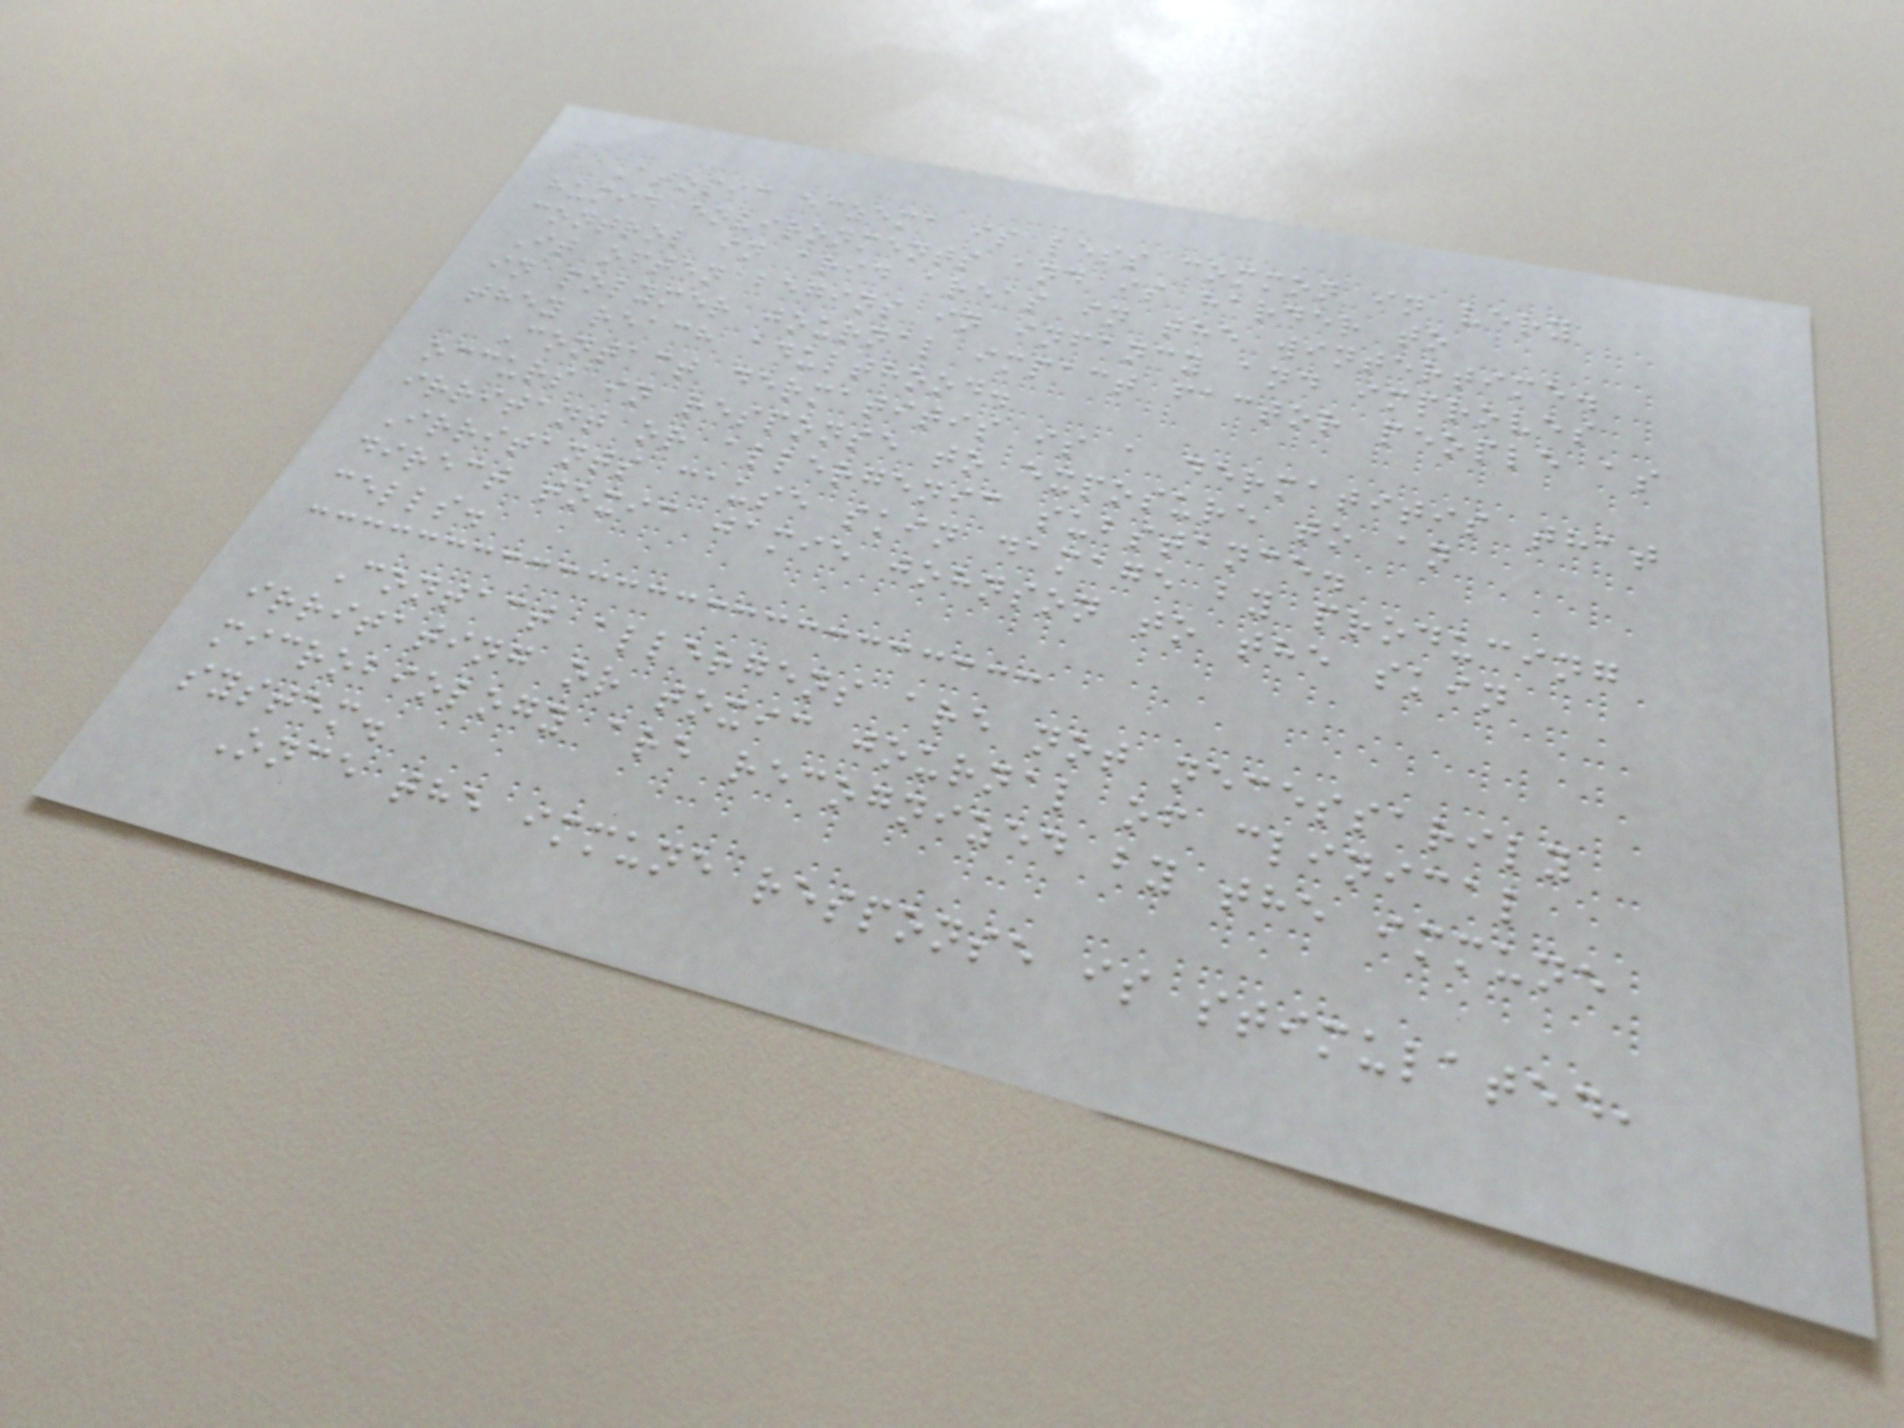Atopic eczema is less common in very
humid environments and is harder to
control in arid areas in the wintertime.
It often begins in infancy and improves
in polymer journal impact factor people as
they reach adulthood.
Contact dermatitis is a dermatitis that
occurs in response to exposure to an
irritant or allergenic substance.
Irritants cause skin damage by producing
direct toxic jamie johnson to the skin
cells.
Contact allergens are not necessarily
irritating or toxic journal of clinical
microbiology are recognized by the immune
system.
Once the immune response is stimulated,
